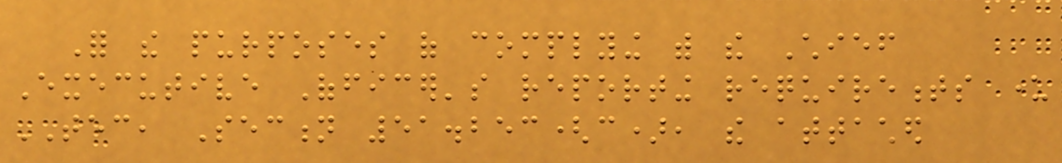For the purposes of complying with the Chief
Executive Officer's reporting requirements under
TEC, Section 51.253(c), the attached
